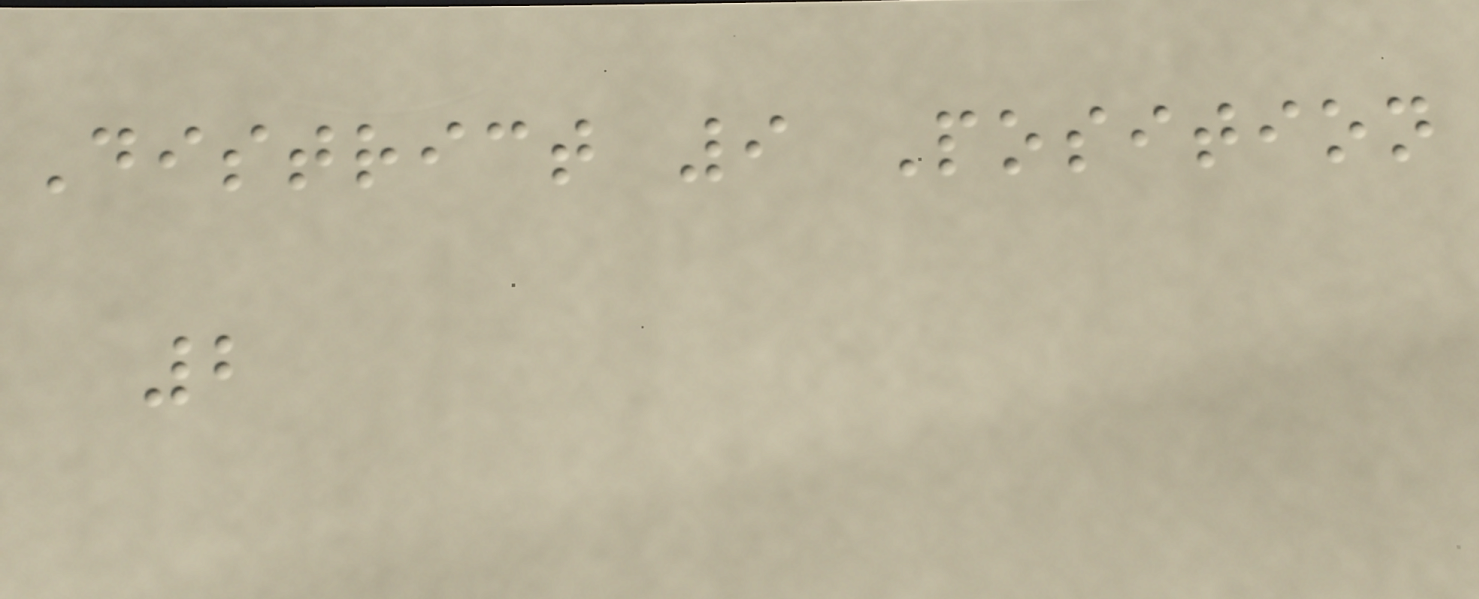District 9 Position
2
